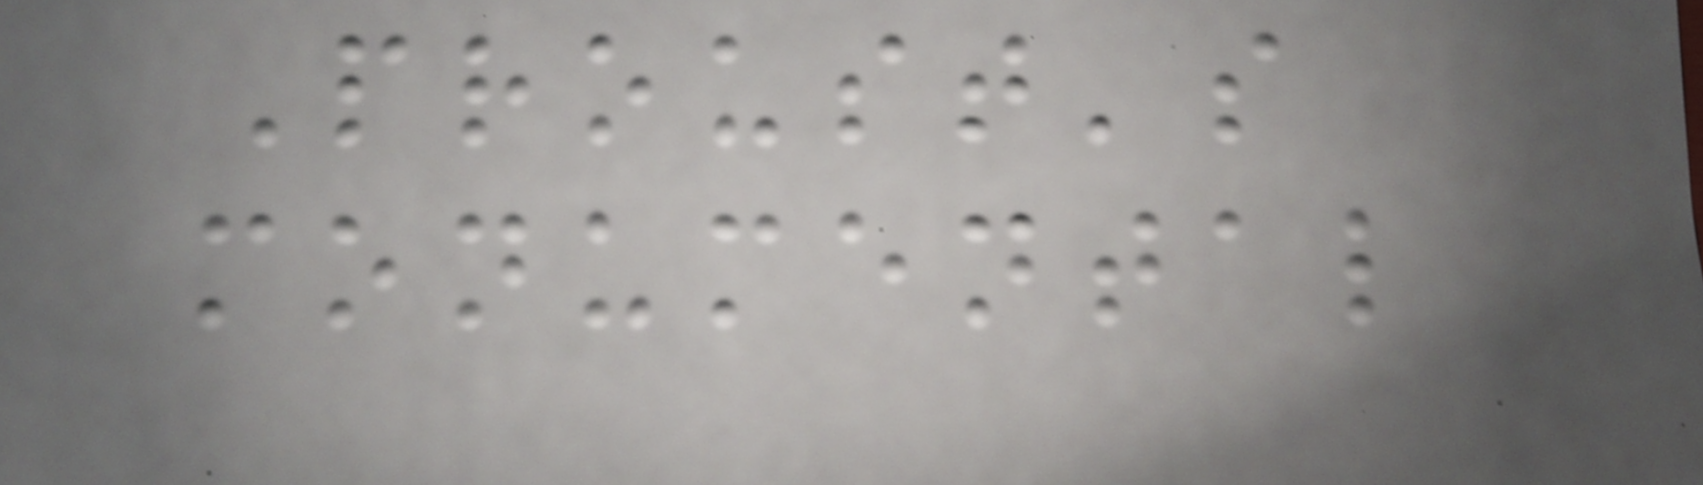Proust's
monumental
